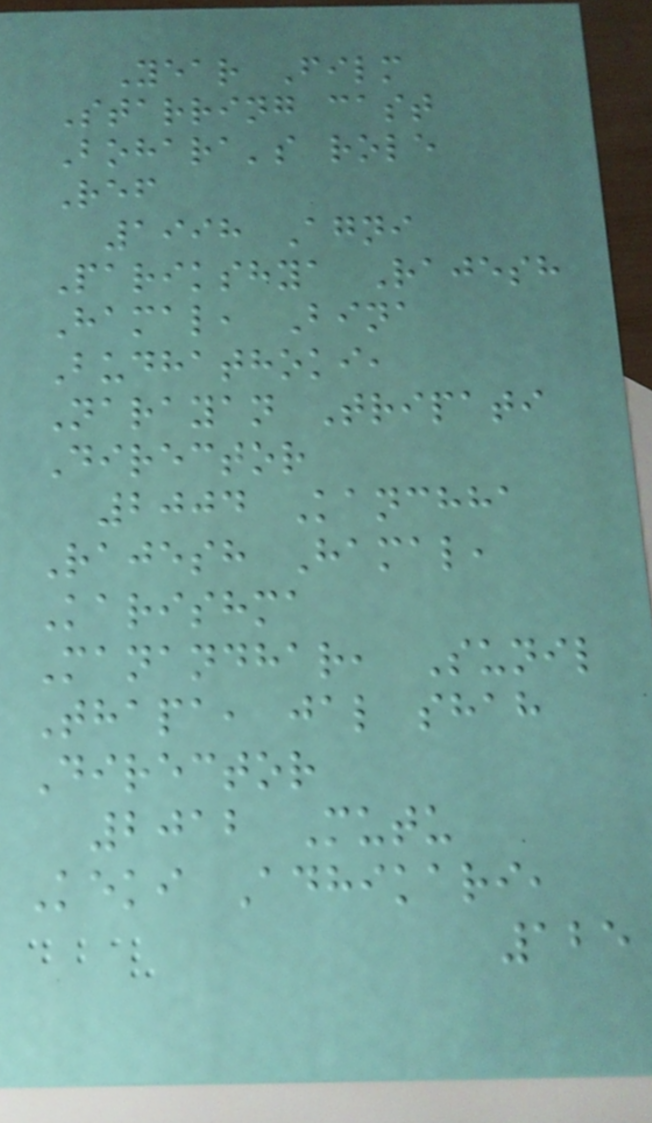Year Film
Starring cast
Bohara's role
Ref
1998 Agni
Parikshya Rajesh
Hamal, Bina
Budhathoki,
Narayan Tripati
Director
2004 Kanchha
Rajesh Hamal,
Karishma
Manandhar, Sunil
Thapa, jal shah
Director
2012 Mutu
Keki Adhikari,
125
